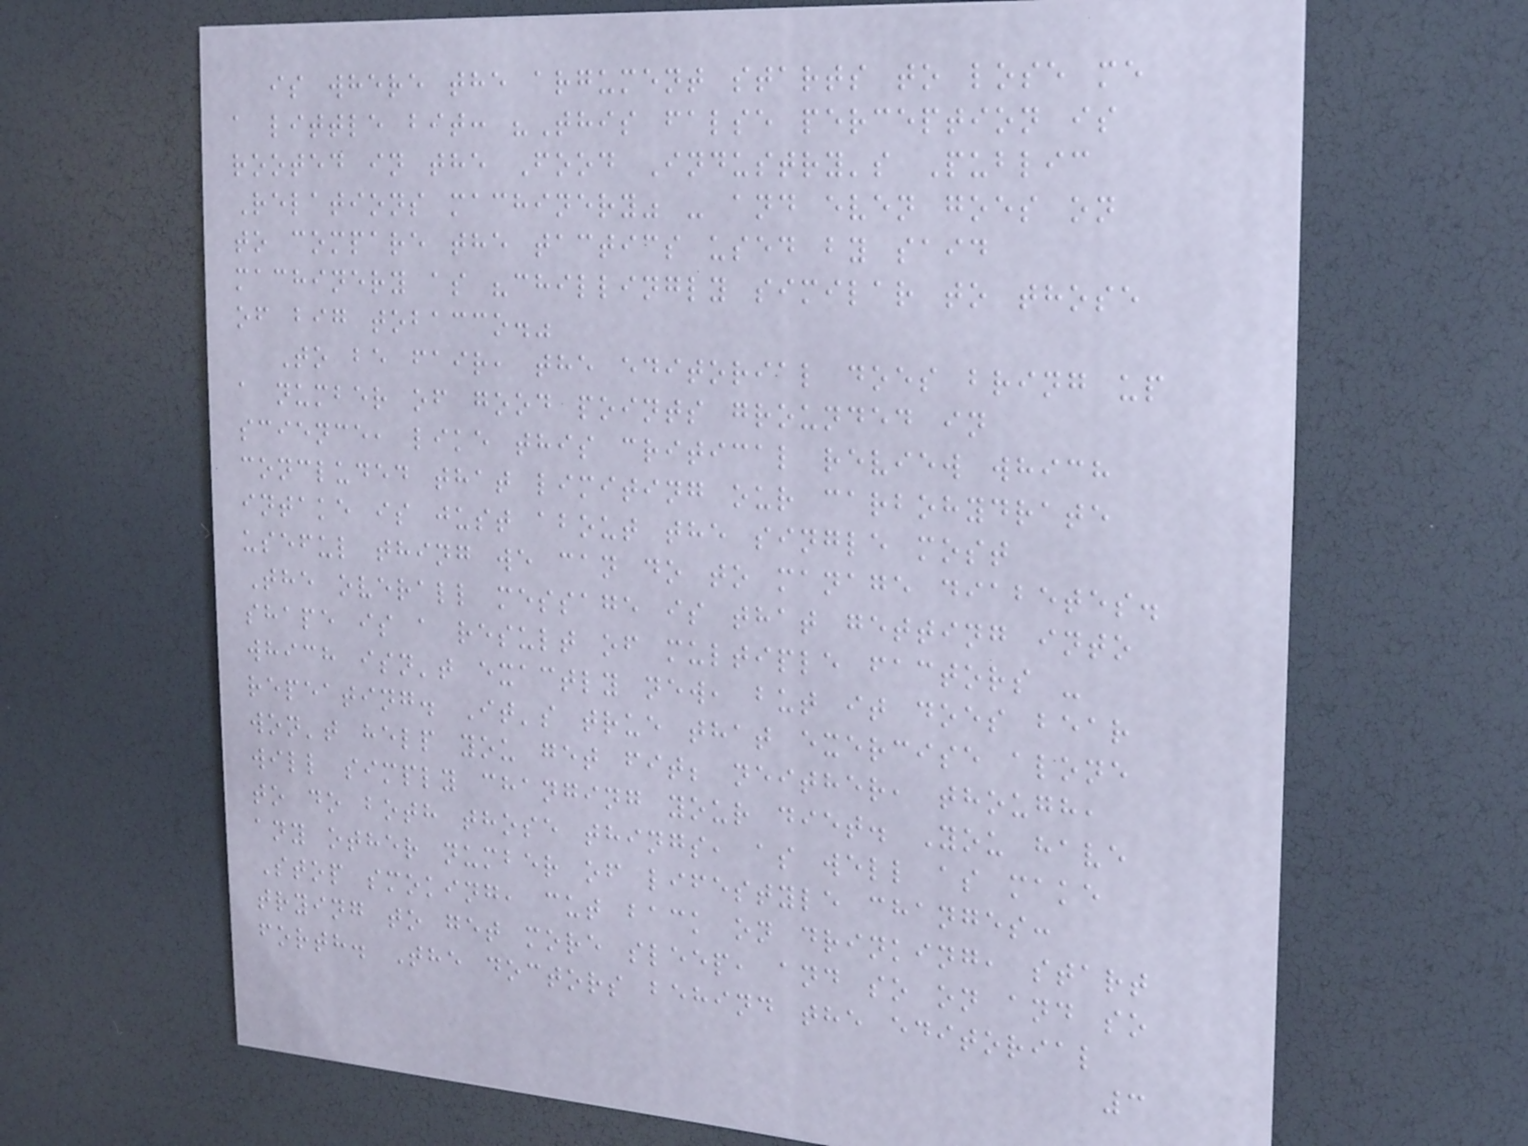is where the argument starts to lose me
a little bit: "This false perception is
rooted in the Food Industry's Public
Relations machinery" - and even goes on
to compare the tactics used by said
machinery as "chillingly similar to those
of big tobacco."
To be fair, the editorial does bring up
a number of good points grounded in
science, like this critical review which
concluded that limiting our carbohydrate
intake is just about the single most
useful thing we can do to manage diabetes.
The overall message is that getting into
shape is a result of multiple factors -
which isn't exactly new, but it does bear
repeating. It's true that exercise alone
won't help you get fit; neither, though,
will simply changing your diet. You have
to do both those things, as well as make
any other number of lifestyle changes:
Stop smoking, cut back on drinking, start
trying to get more sleep, and so on and so
forth. The doctors behind the editorial
3
